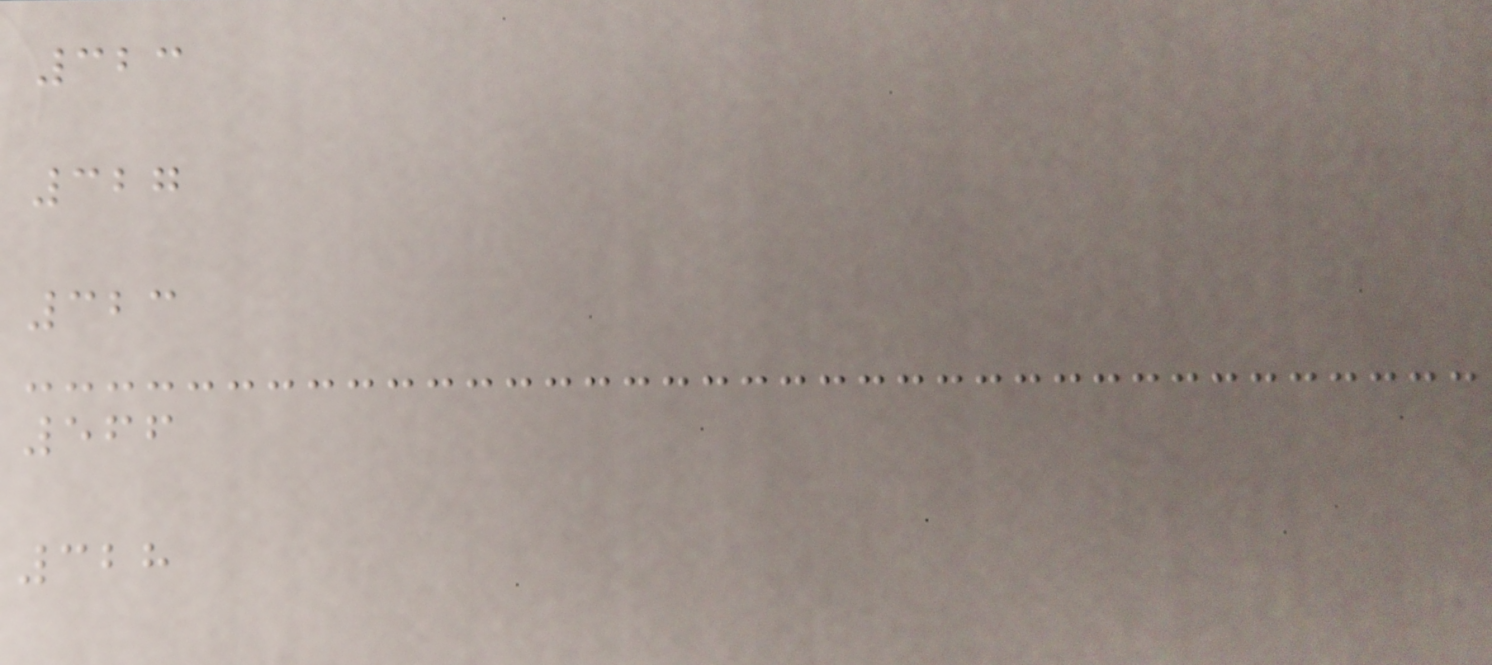323
327
323
566
328
